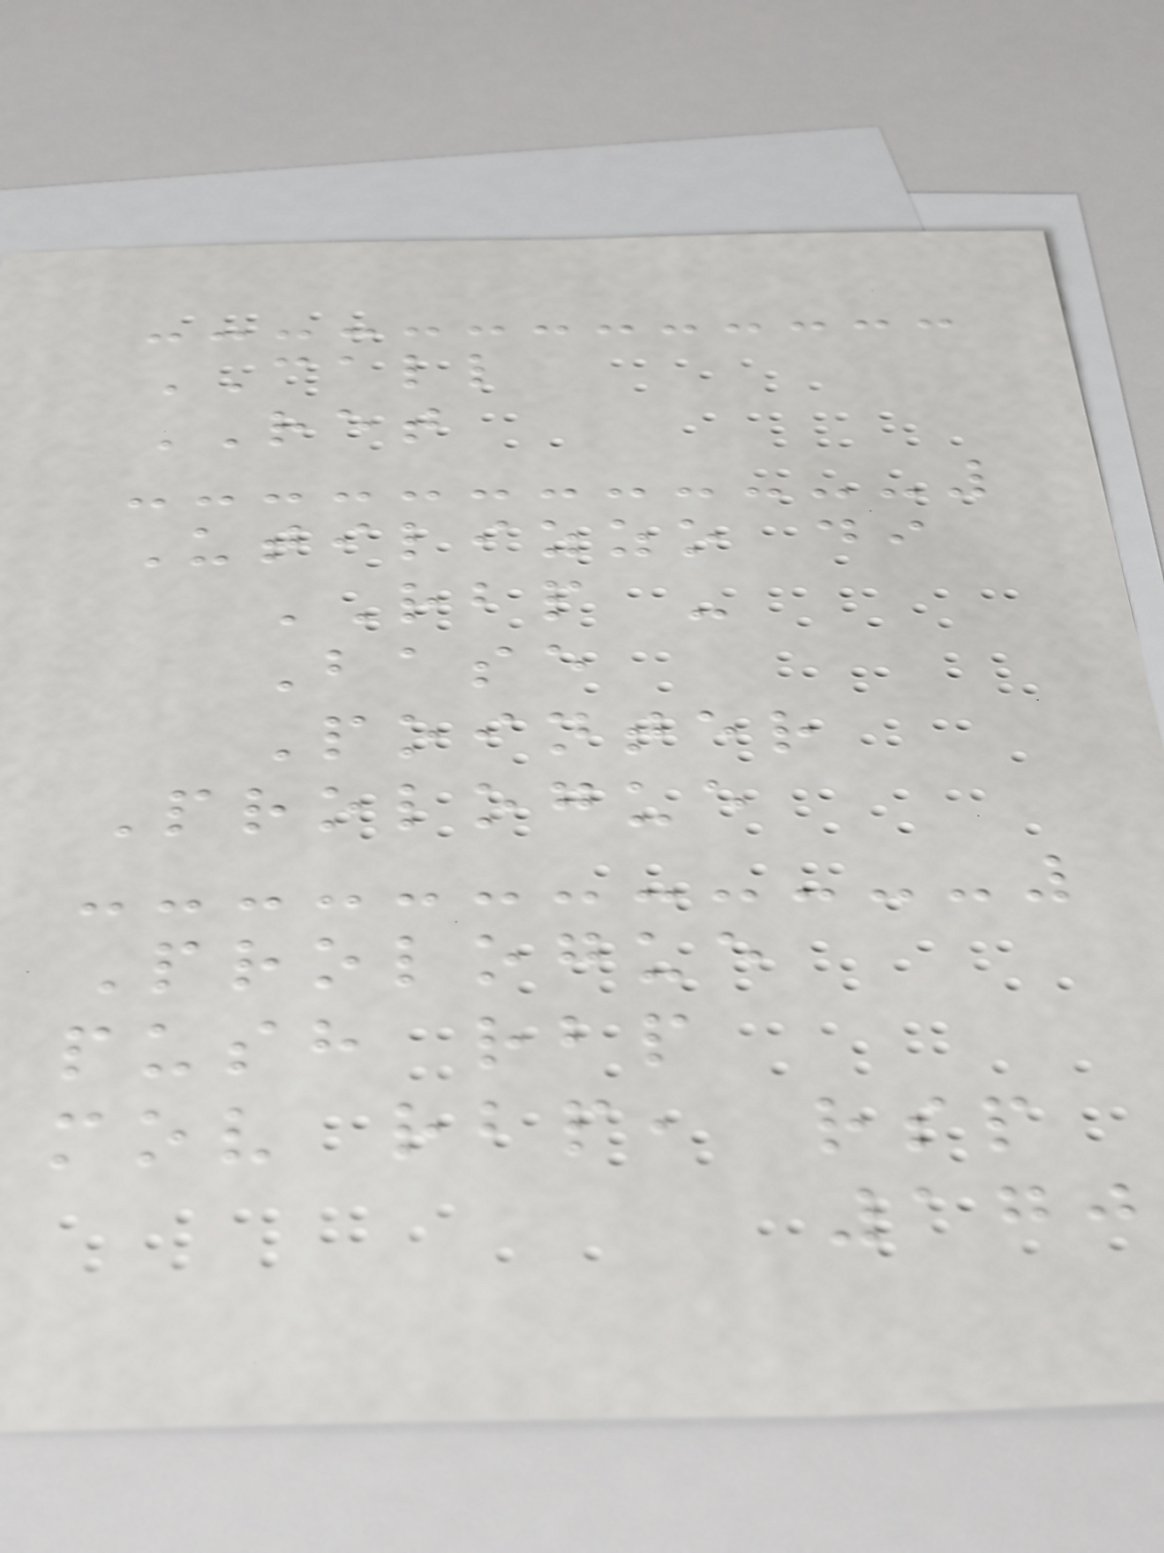CALL
RET
Utilizzo di
RBP -
Base
Pointer
Prologue
Prologue
push rbp
mov rbp, rsp
170
